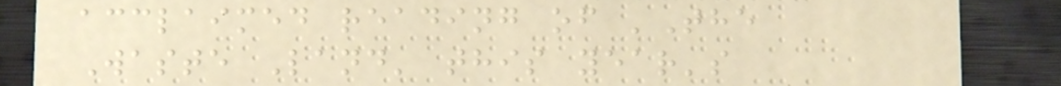acclaimed reading of 'The
Waste Land' this year's
